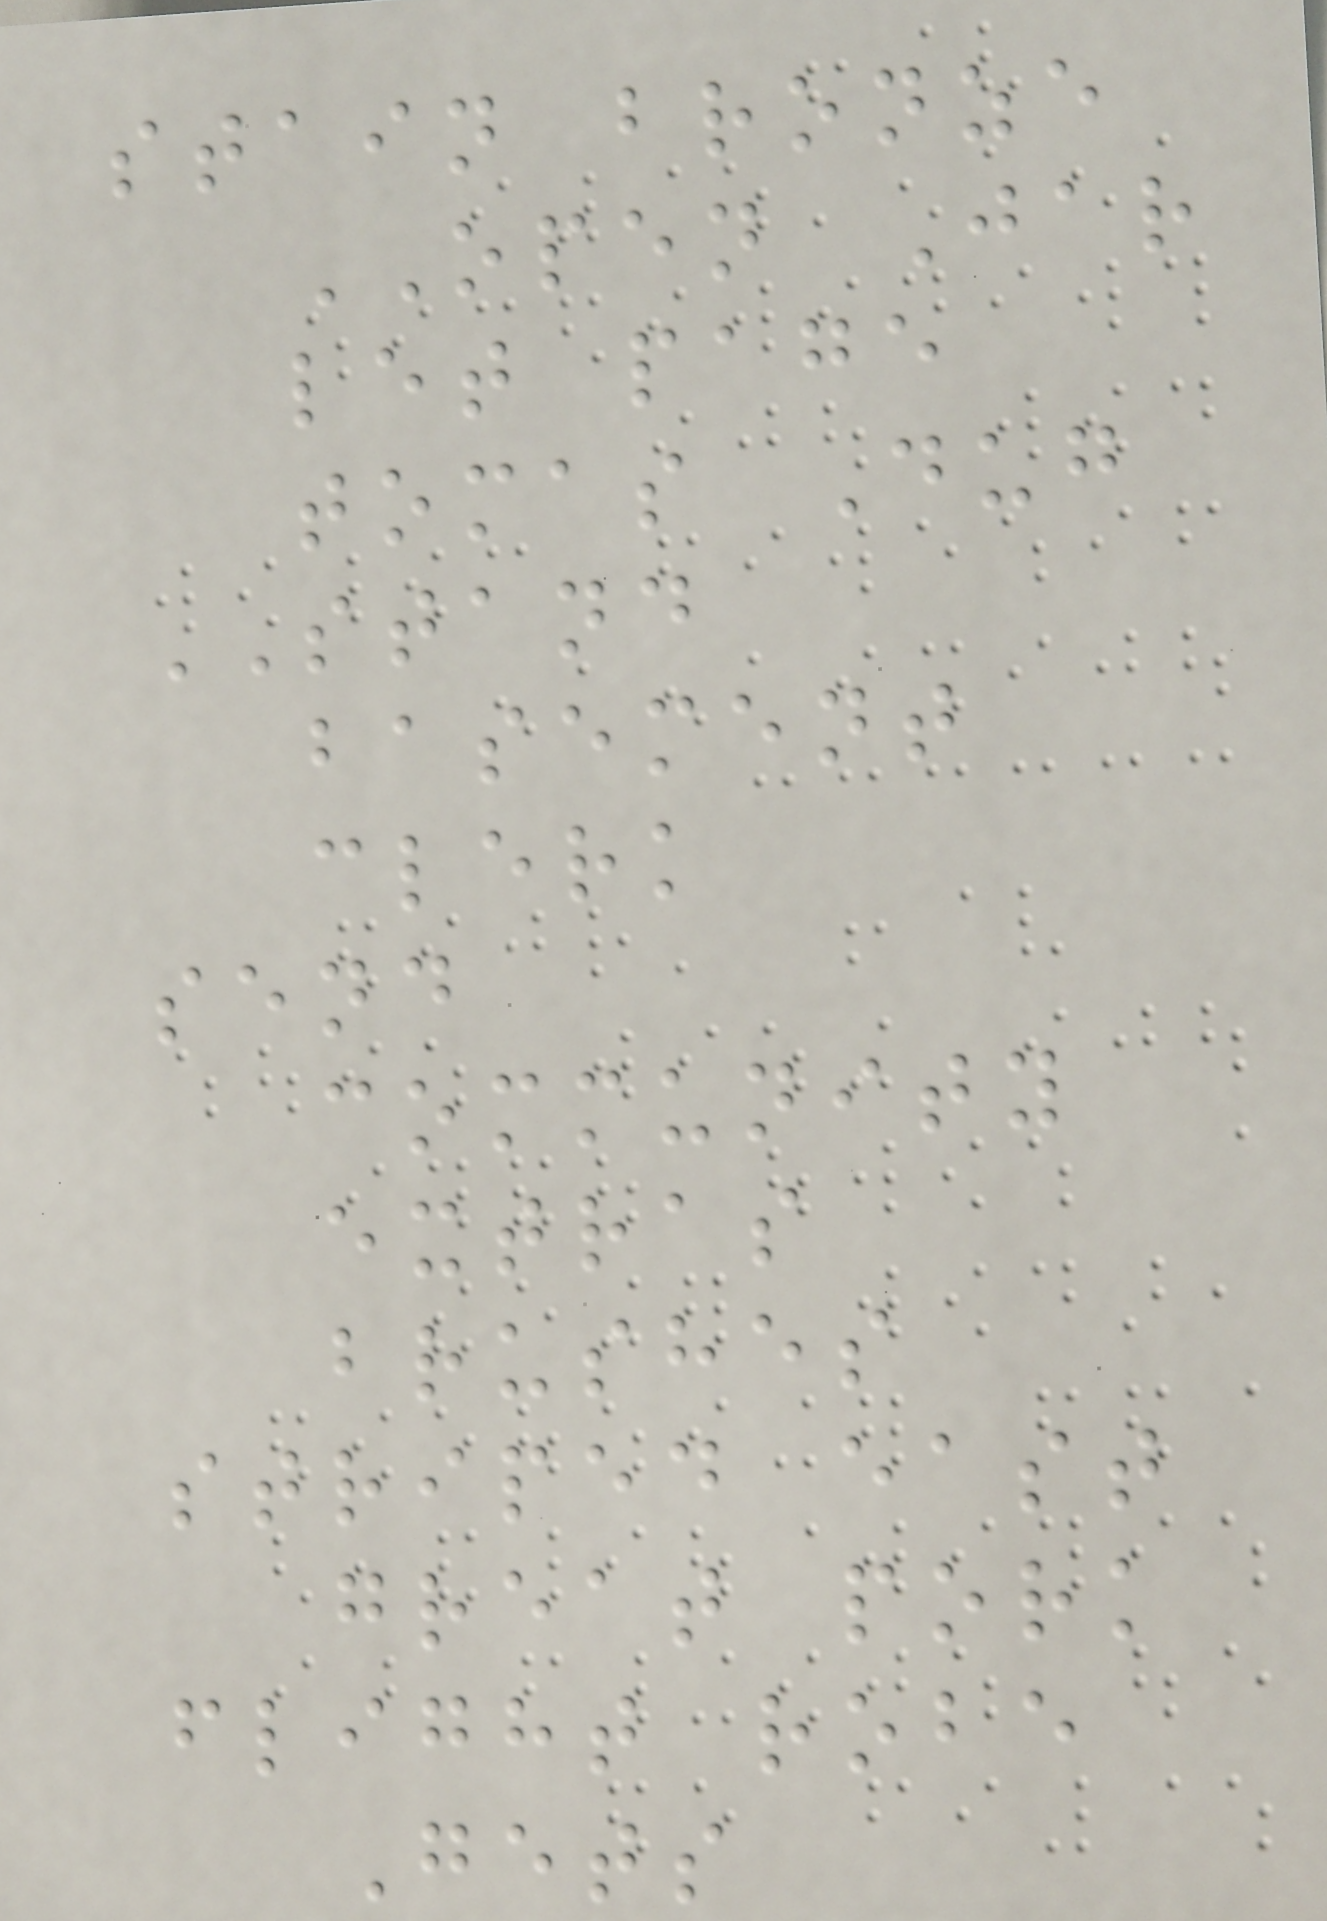stain bronze
OPEN Jar
let page
tomas Dug
STAND
basement
clerk
send
community
extras
brushes
striped east
great pork
flight robe
Gets
